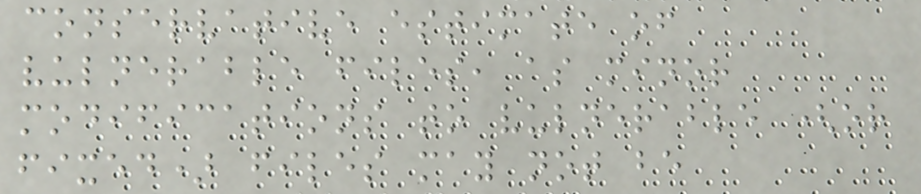conservative estimate of
vulnerable files, as minor
modifications to vulnerable (or
fixed) files may not be
